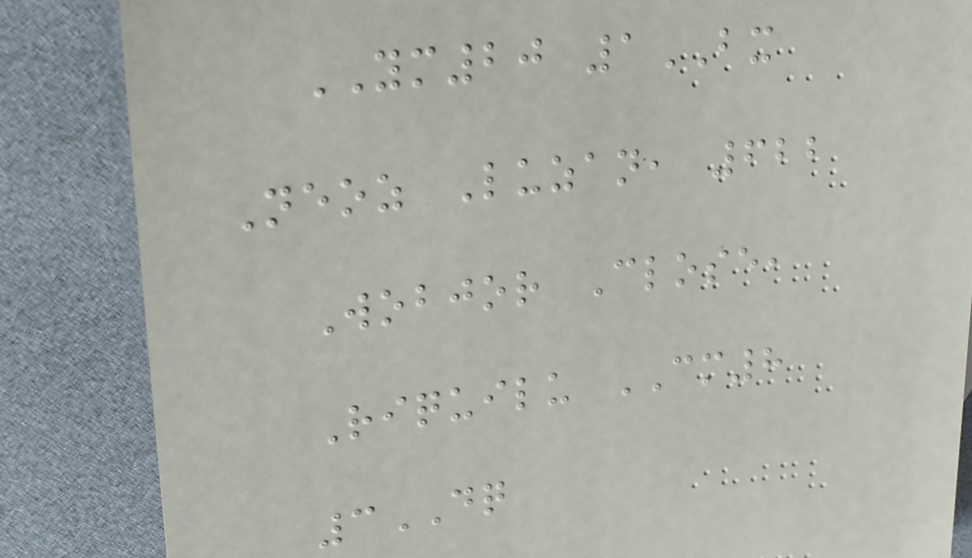YM20 1BX
Neoz Luzan, 622
Wobjor Close,
Riquilu CM8
3DQ
